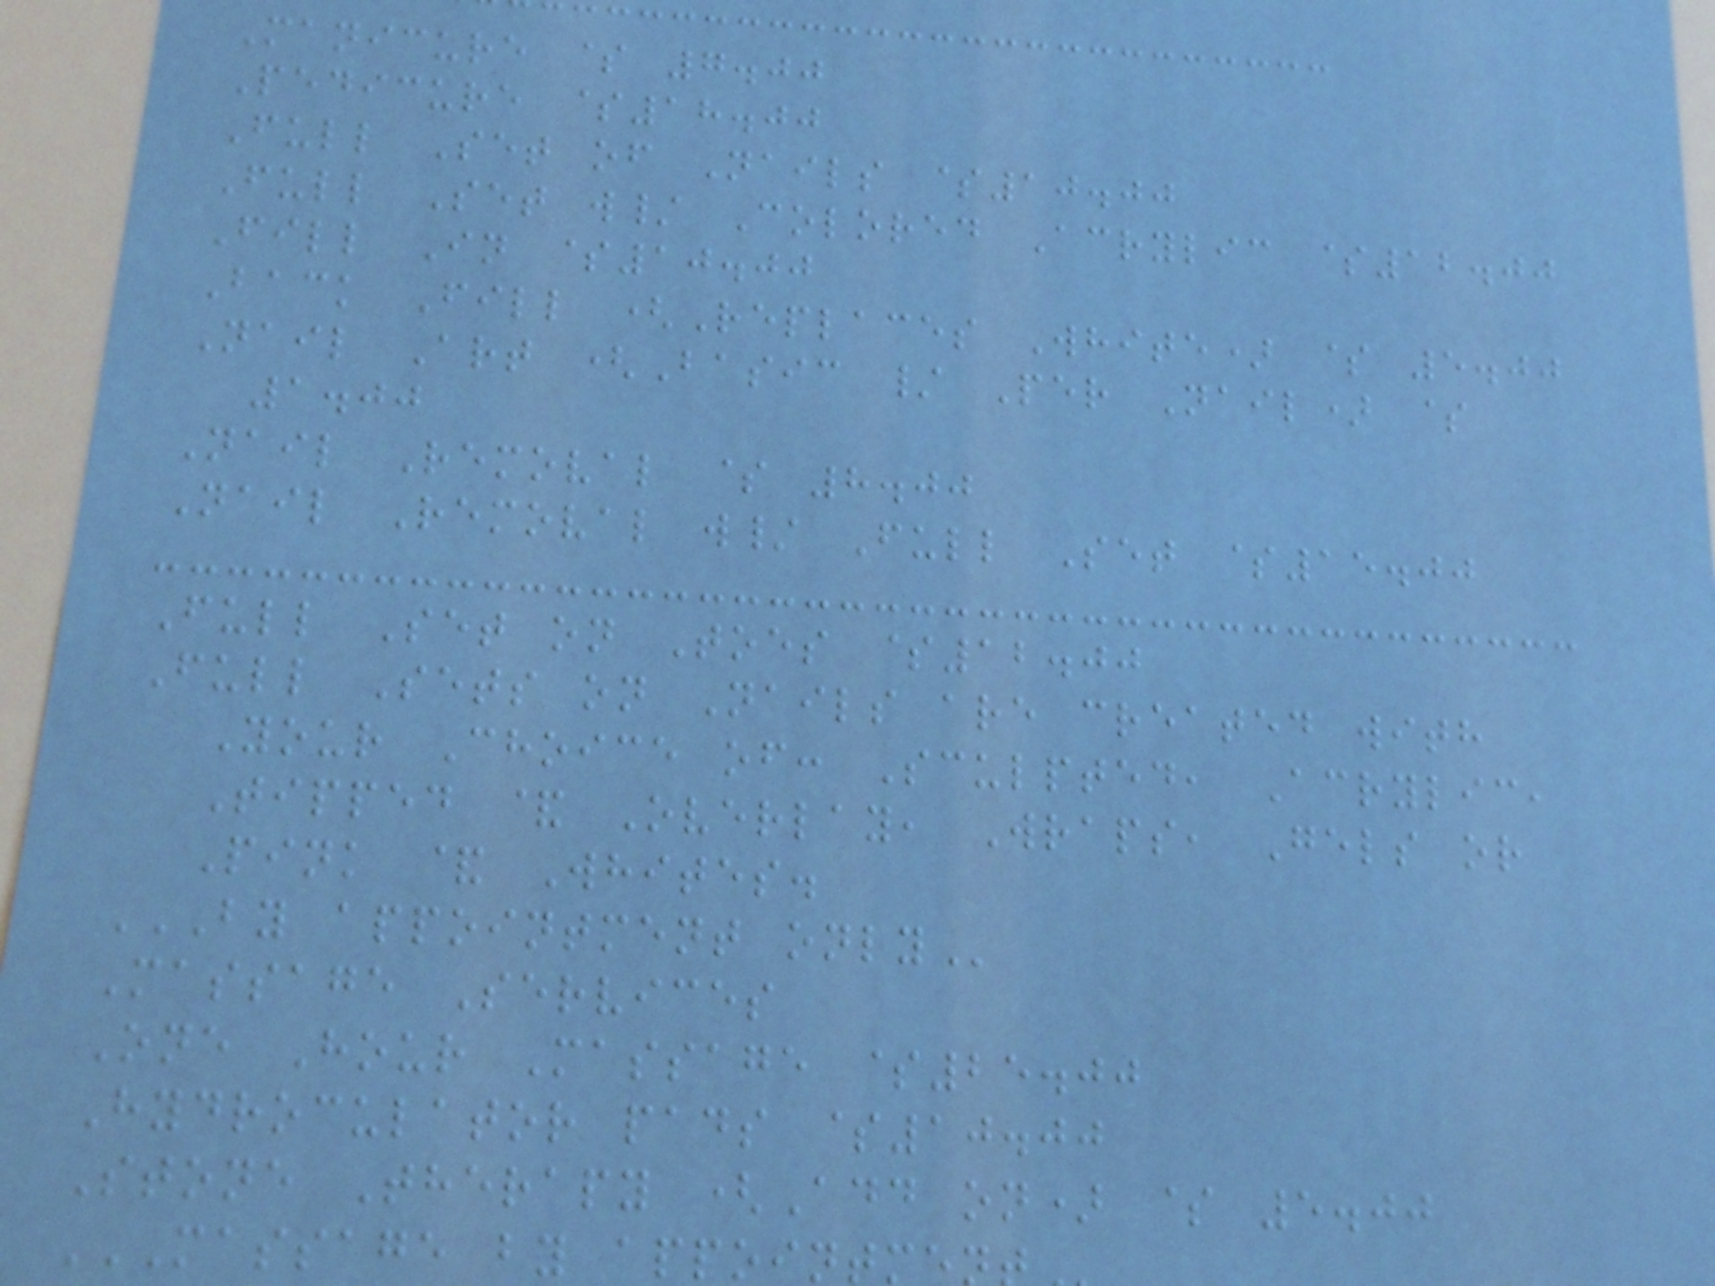Manicure $ 7.00
Pedicure $18.00
Full Set of Nails $10.00
Full Set w/ Colored Acrylic $12.00
Fill In $10.00
Back Fill (Replaces White) $ 5.00
Nail Art (Basic / Per Nail) $
1.00
Nail Removal $ 8.00
Nail Removal w/ Full Set $15.00
Full Set on Toes $12.00
Full Sets on Nails are created with
Your Choice of: Sculpted, Acrylic,
Tipped & Overlay, Wraps, Gels or
Pink & Whites.
BY APPOINTMENT ONLY
Massage Services
One Hour Massage $25.00
Hydroculator pads $10.00
Stone Therapy (Add on) $ 5.00
